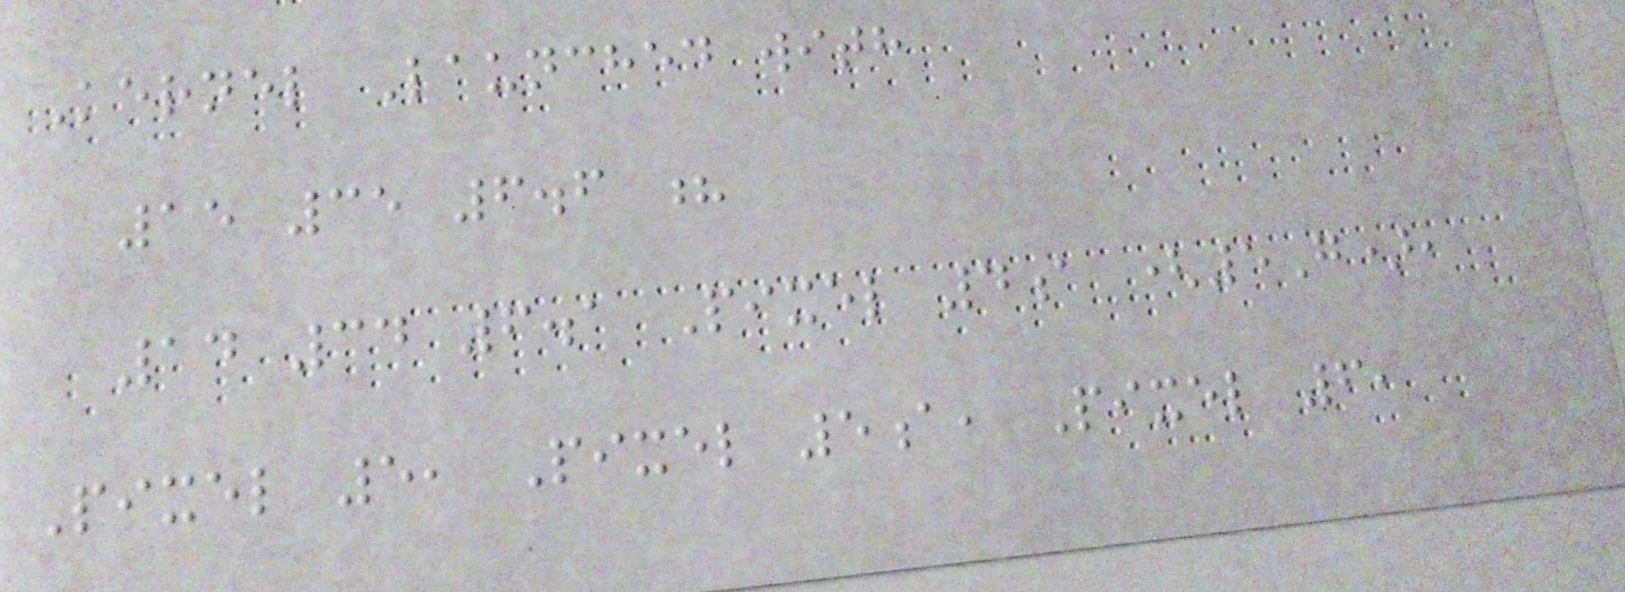Kernel Launched with
15 35 6.6 ?
14 34 6.1 Pixel 4a (5G),
Pixel 5, Pixel 5a, Pixel 6,
